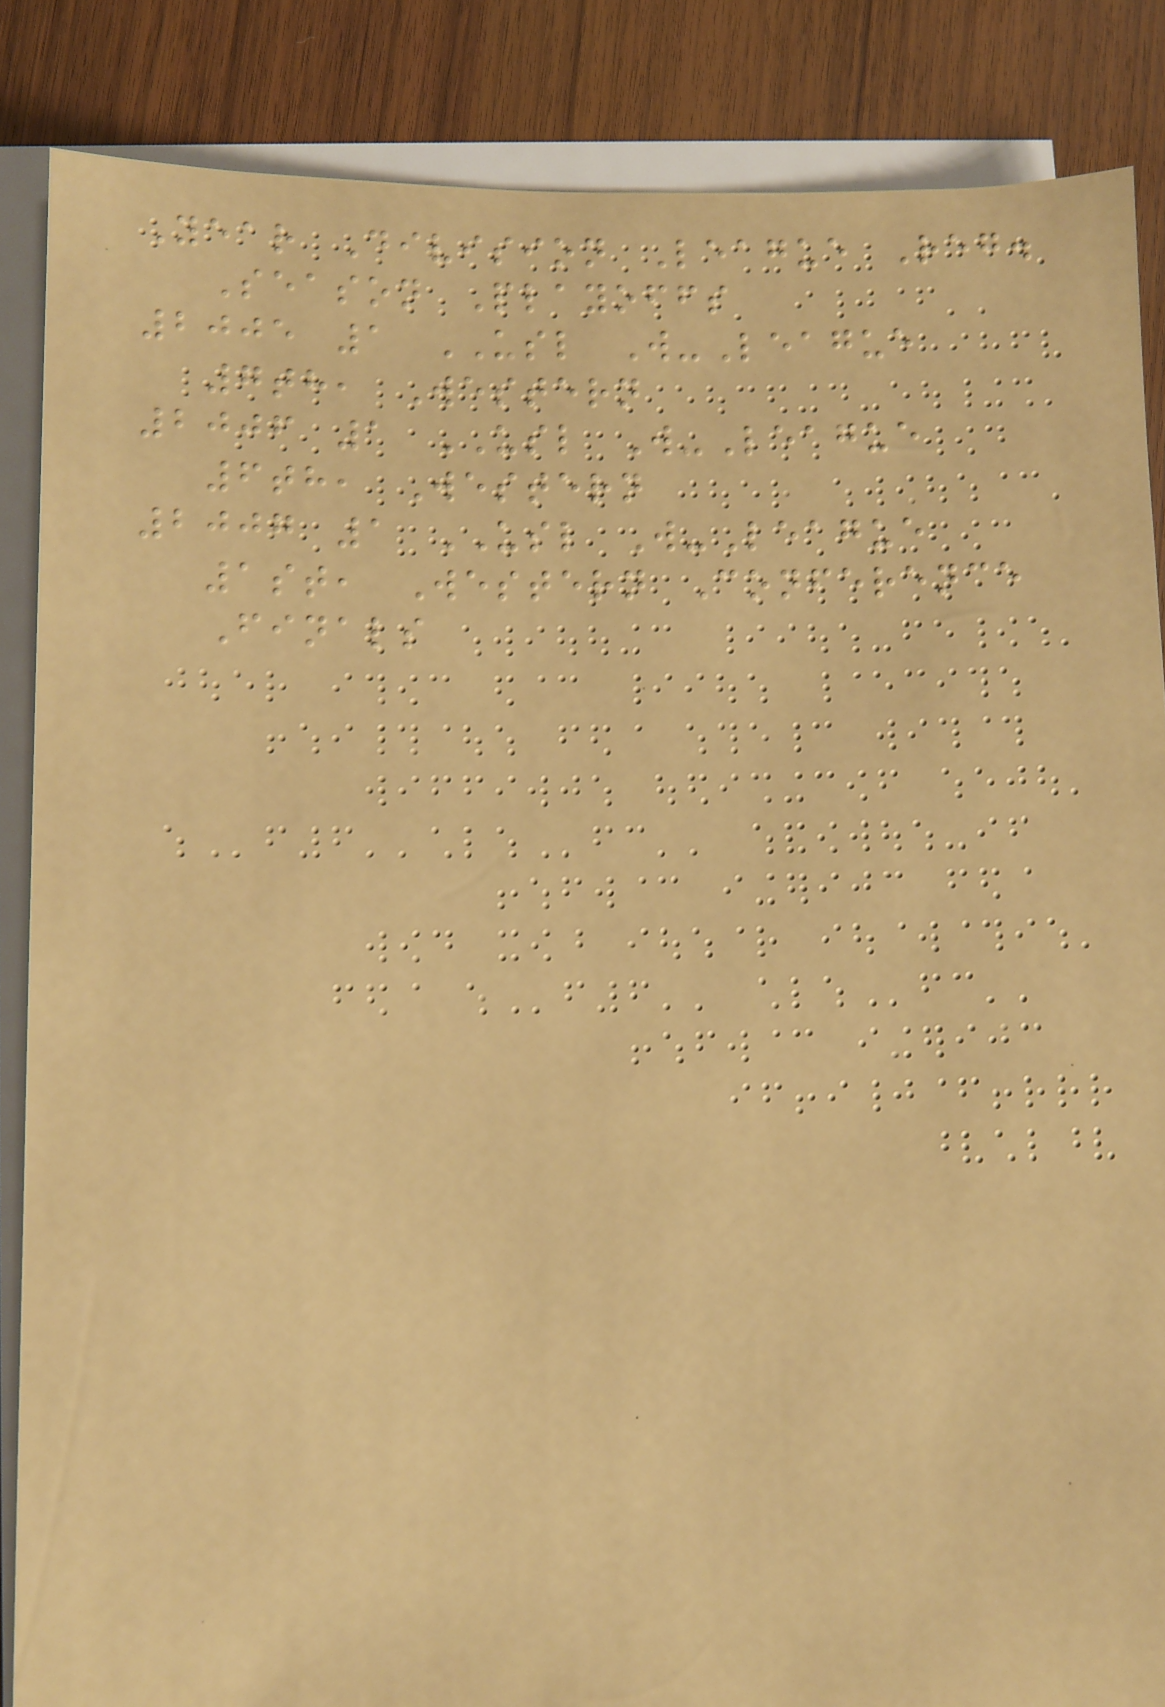Year Division League Reg.
Season Playoffs
2005 1 USL W-League
7th, Western
2006 1 USL W-League
6th, Western
2007 1 USL W-League
1st, Western Conference
Finals
